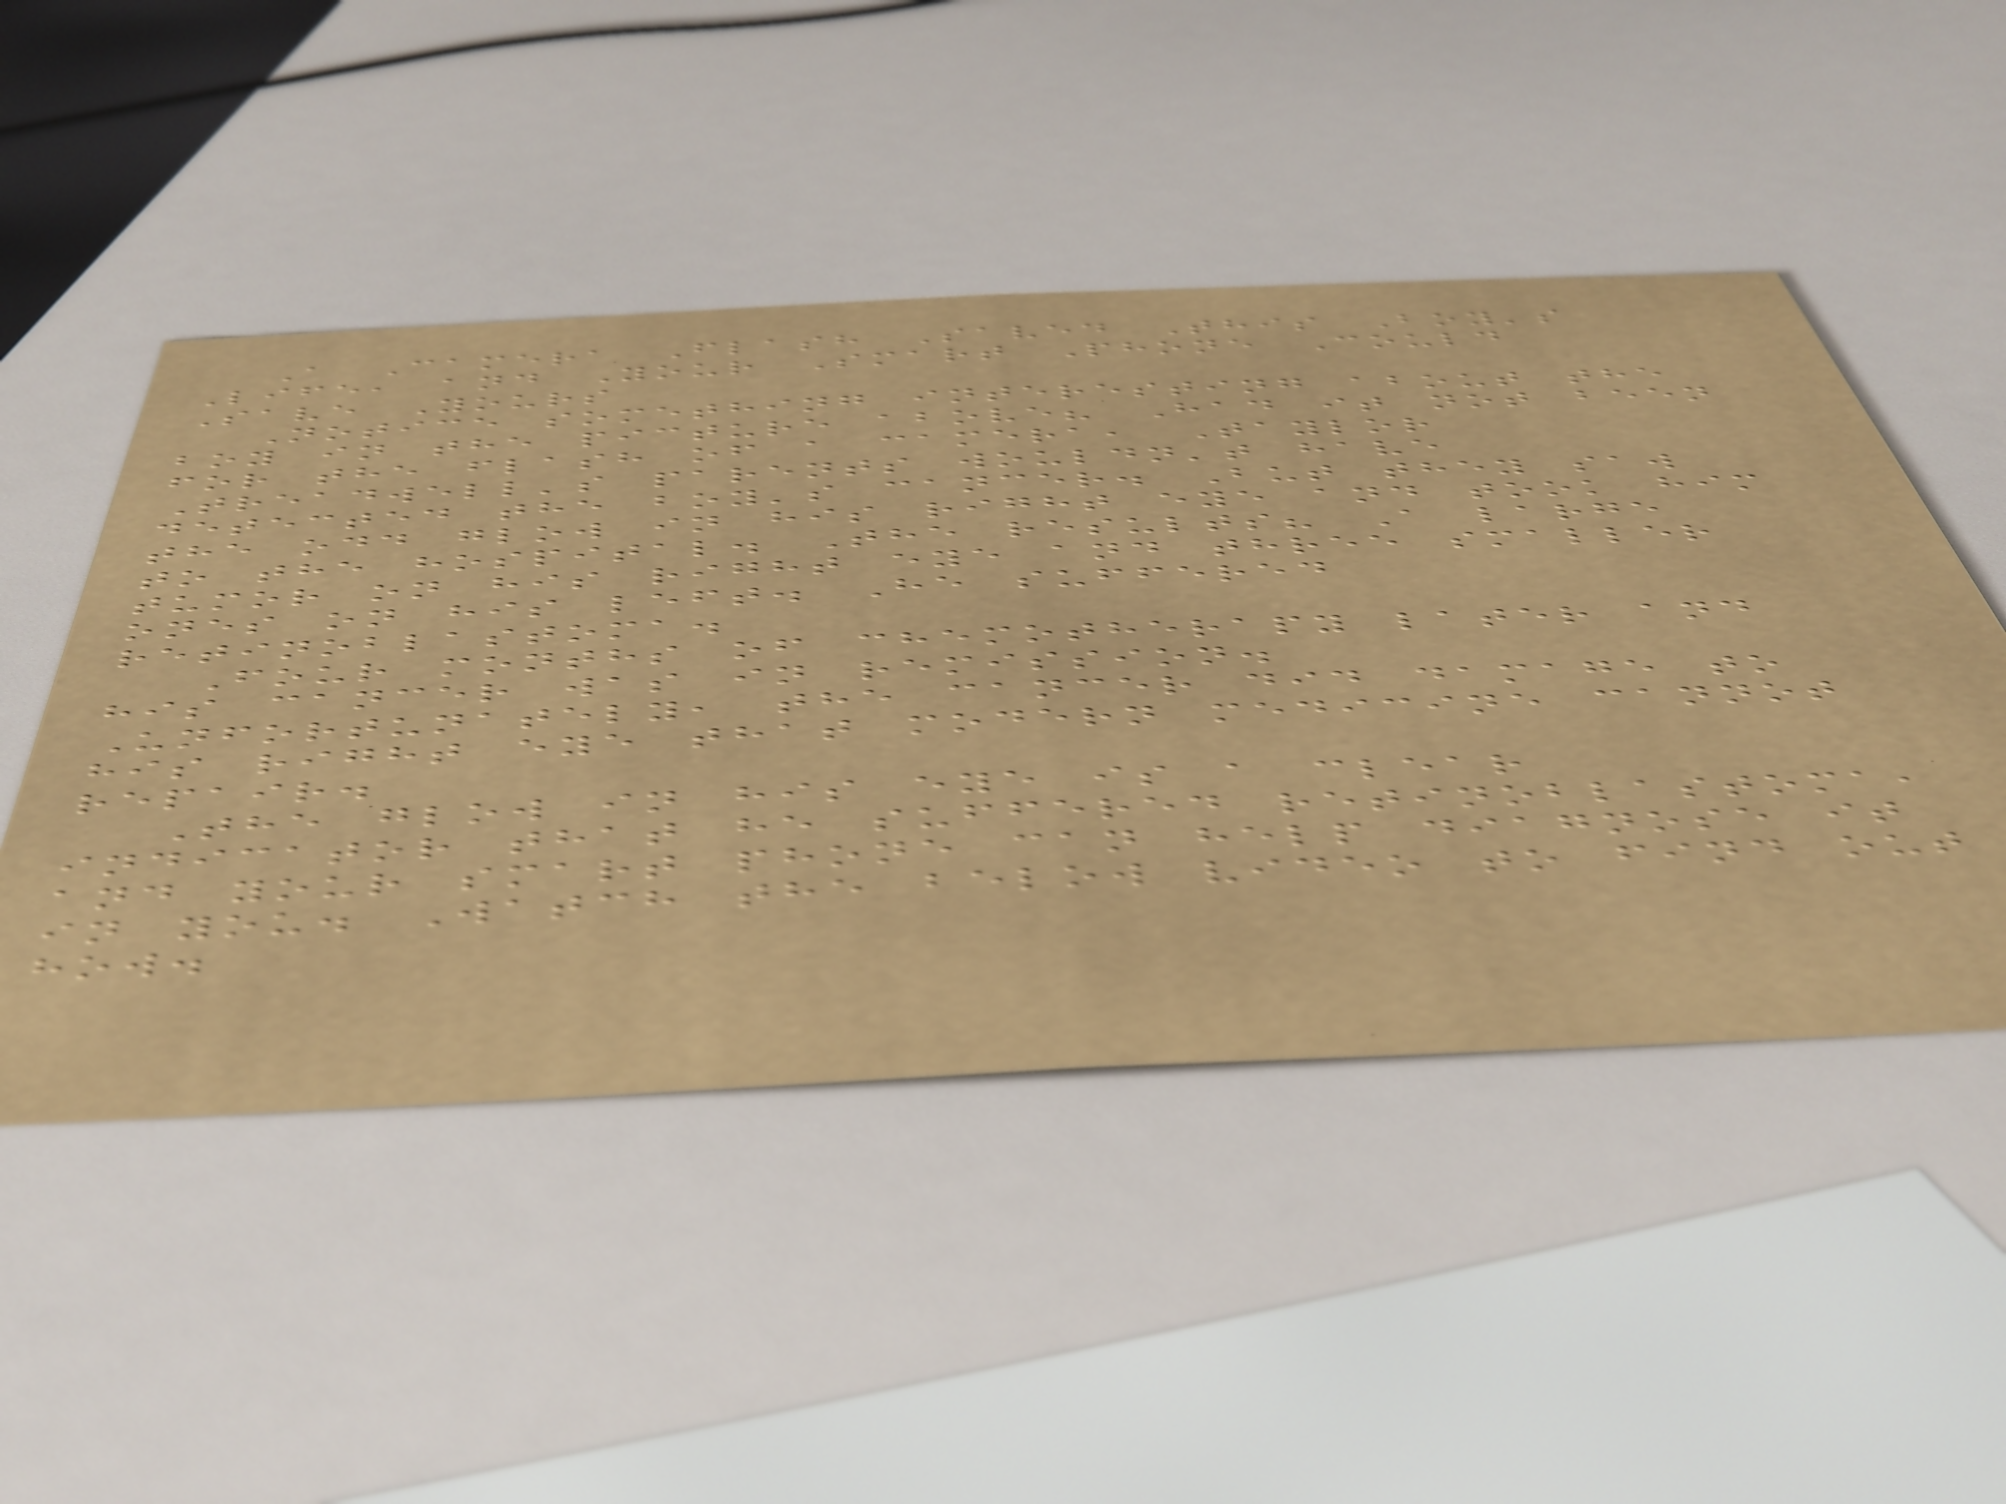A Camera Flash Saved This Boy's
Life, and Your Smart Phone Could
Save Yours
Notice something interesting about the
boy in the picture above? Had it not been
for the flash of a camera, Taylor
Treadwell's parents wouldn't have
detected the boy's cancer. But they saw
the odd glow in his right eye and took him
to the hospital. The results? A large
tumor on his right eye and three smaller
ones on his left. He suffered
retinoblastoma.
Four months of chemotherapy later and
his cancer was in remission.
Unfortunately, the cancer did damage to
his right eye that modern medicine cannot
repair.
The glow in his eye is a clear
indicator that he suffered retinoblastoma,
and your smart phone can help diagnose it
in you. Watch the below video to find out
how.
